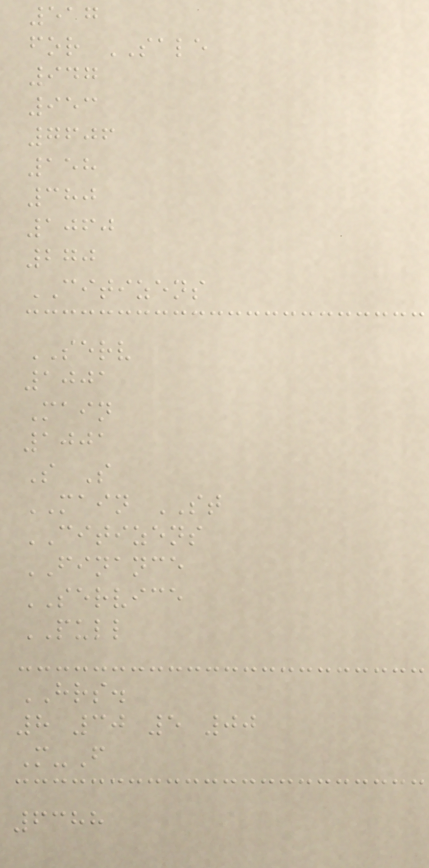517
for SALE
947
953
7606
158
380
1060
270
CITIZENS
SERV
1001
Main
1001
S S
MAIN ST
CITIZENS
FINANCE
SERVICE
PULL
HRS.
8 30 5 00
M-F
6388
